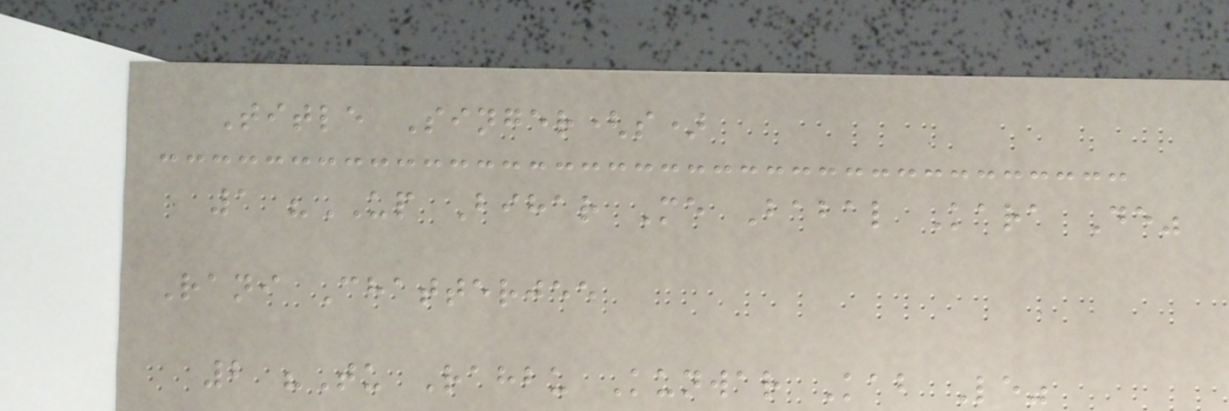Title Singer(s)
1 "UP Bihar Me Babal Kara De"
Rani Chatterjee
2 "Tu Rahbu Kunwar Kab Le"
